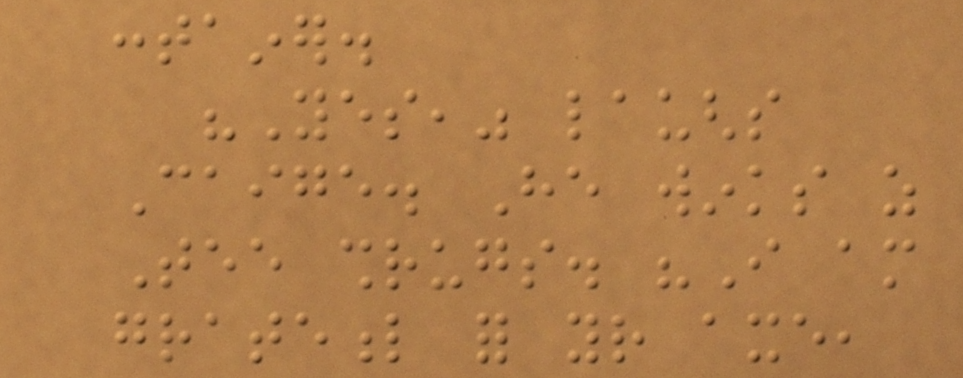container.
"Yes," laughs
Caige. He winks as
Tee shrugs. "I am
grateful for your axe,
